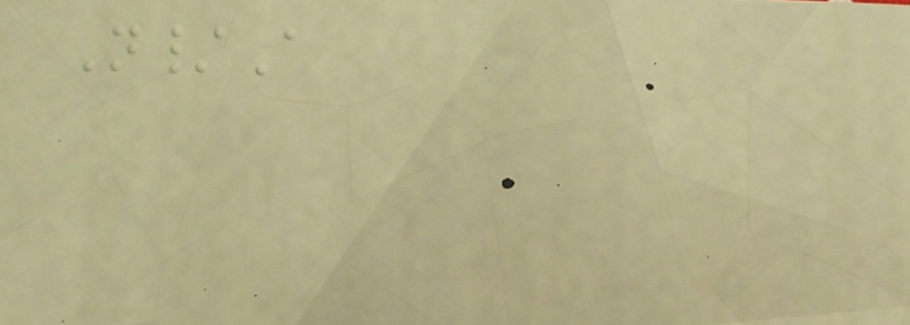N/A
